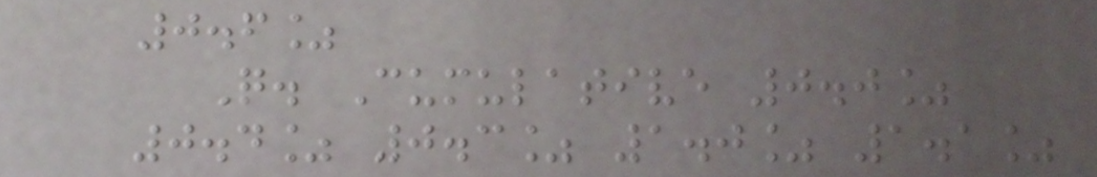0.6%
Q. Cumulative 0.0%
0.4% 0.3% 1.0% 1.1%
